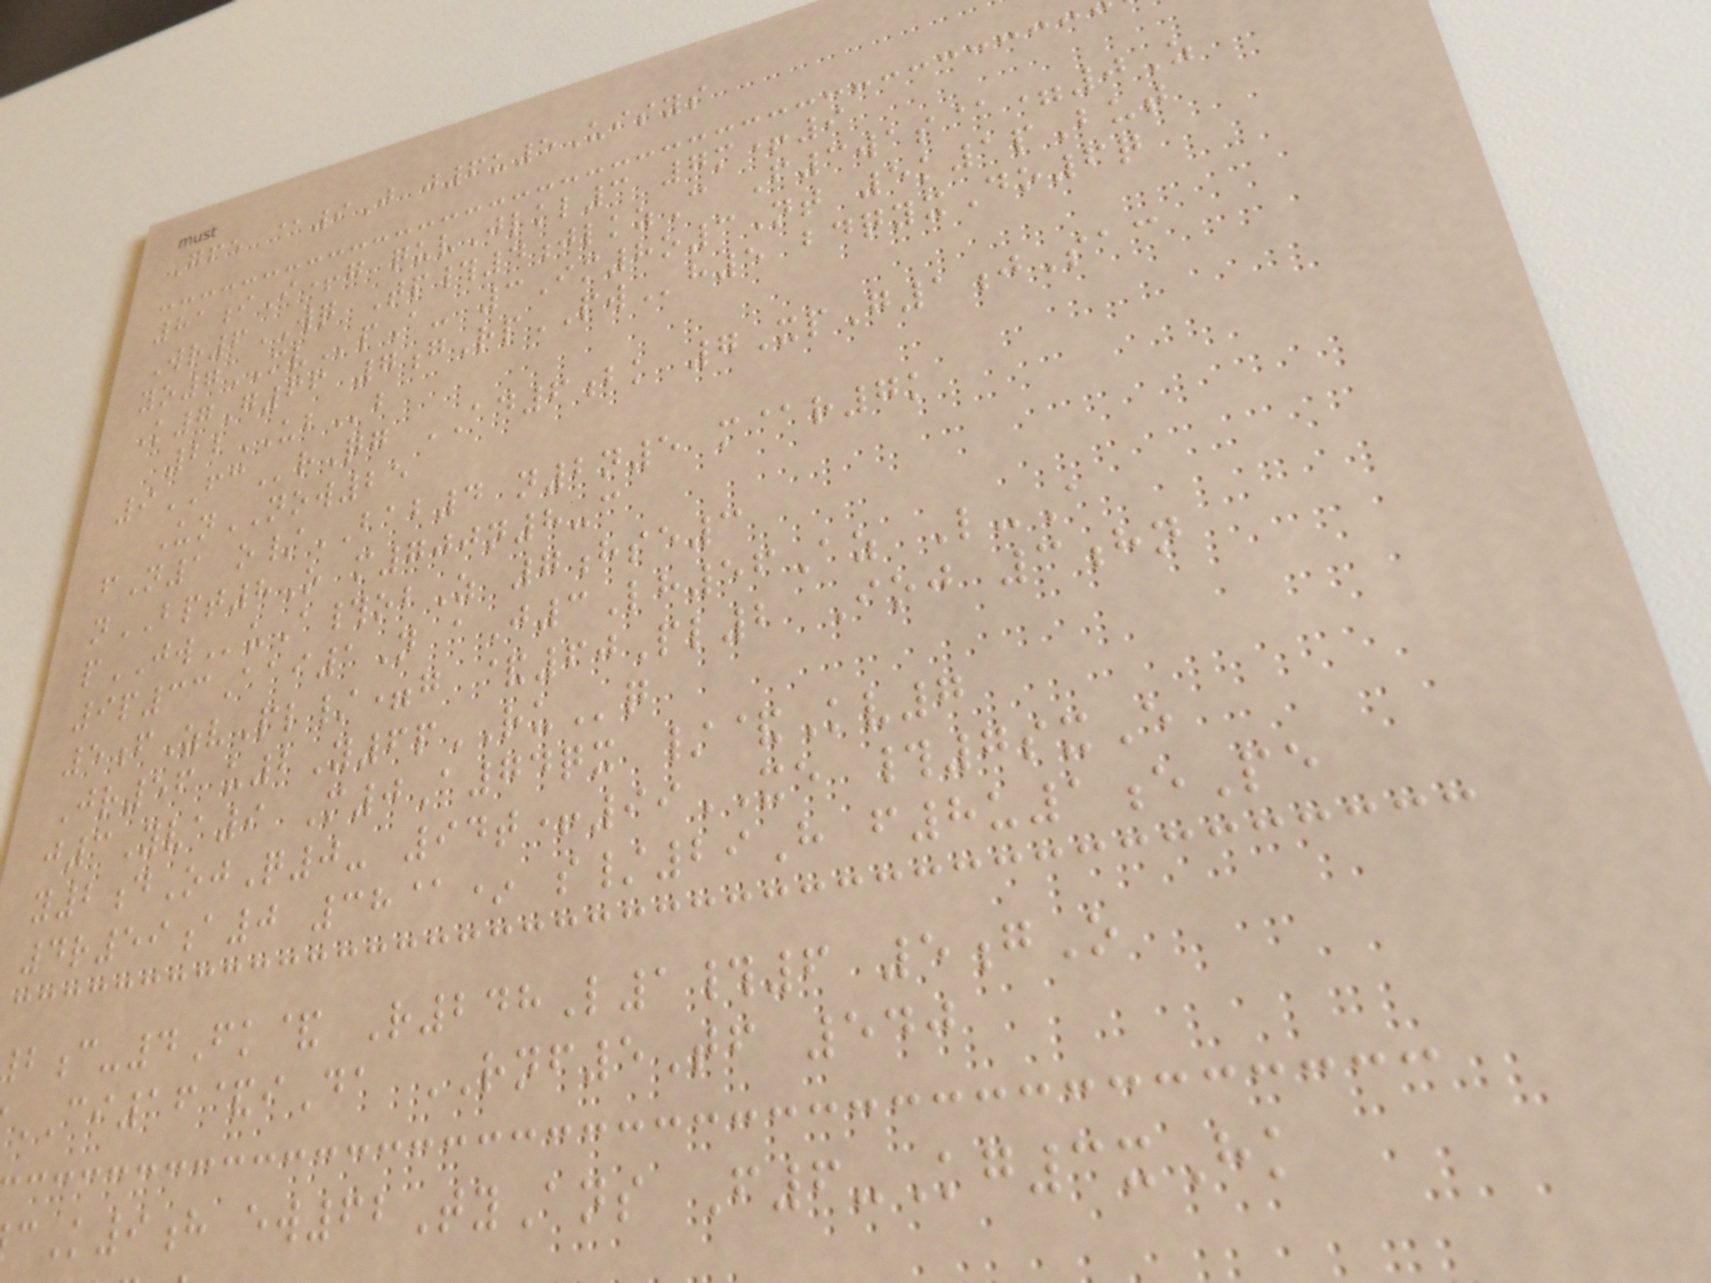Gfe @9J j6u5Uisys
81iI+g quvJlkl3 7m+9
Wr6WQ Tp#4jlkzC F3was@=0Z
yo7MVpA- 3Im8o3Nt 5k1pBut
K7G66 7gRpPWh5 bdqyxDo6q
22UBb
9FCrQg AD6bk 7XpG1jSac
UnNOW25
fN1 o/BAB4 n2n5 m@r7k
nBPT8O m700n8-c
pJWuA#obZ 7hse3
9p33Aai1N aJ3Lh56Az L-A
5fZvPl/=g &60Pl2 Ioj 3hn
Jr56 u2Y6pRUq
j3Yva9 M0A74qx /&Kv7
y2dOjQ0- 94t+99XE #7sxE
4r59a0 38@* s/29H f8u1ePe
c-4Fk& R248L1#6 5gO
CI16&iDa RNF5Tf 540
K9h ew62TyAns F6-Kg3xHk
